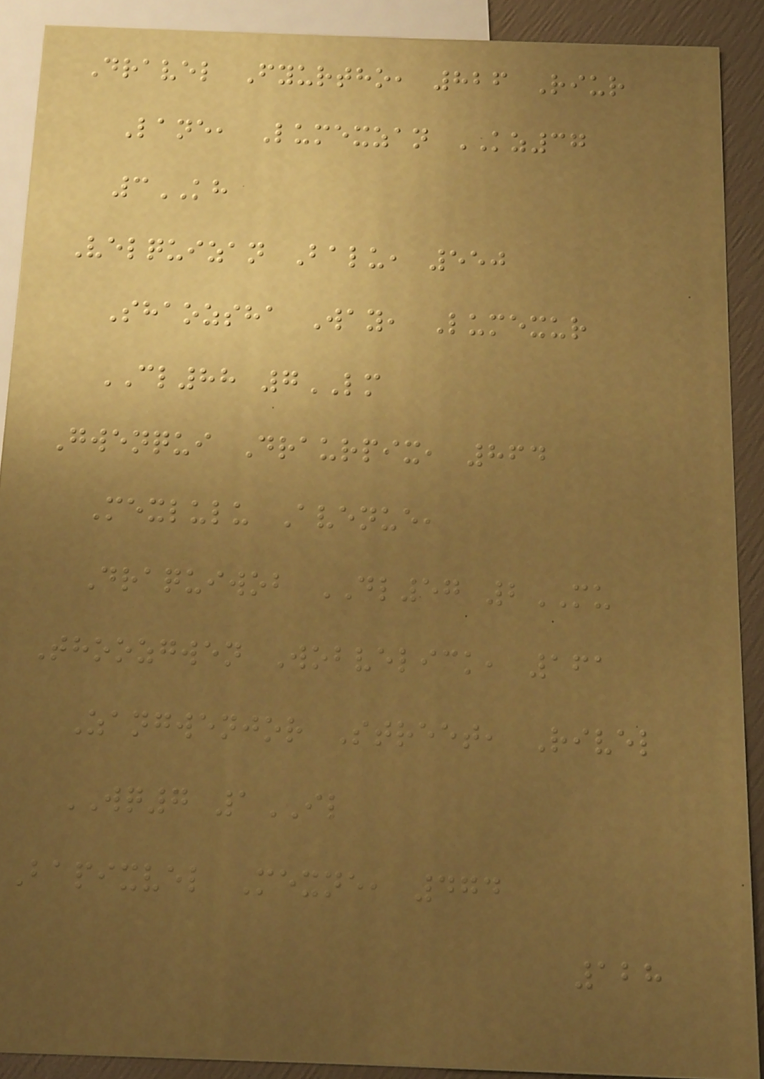Dravel Fyurtho, 826 Riur
Lane, Lumexzan KZ37
3KH
Velquizan Balu, 550
Shaozsha Way, Lumexur
CL88 7LM
Gwenqui Draurpix, 864
Mexlulu Avenue,
Draquiwob DL57 2MU
Thoozgwen Wobvelick, 161
Zangwenjor Street, Rivel
WQ7 1IL
Bapixvel Mexne, 474
128
